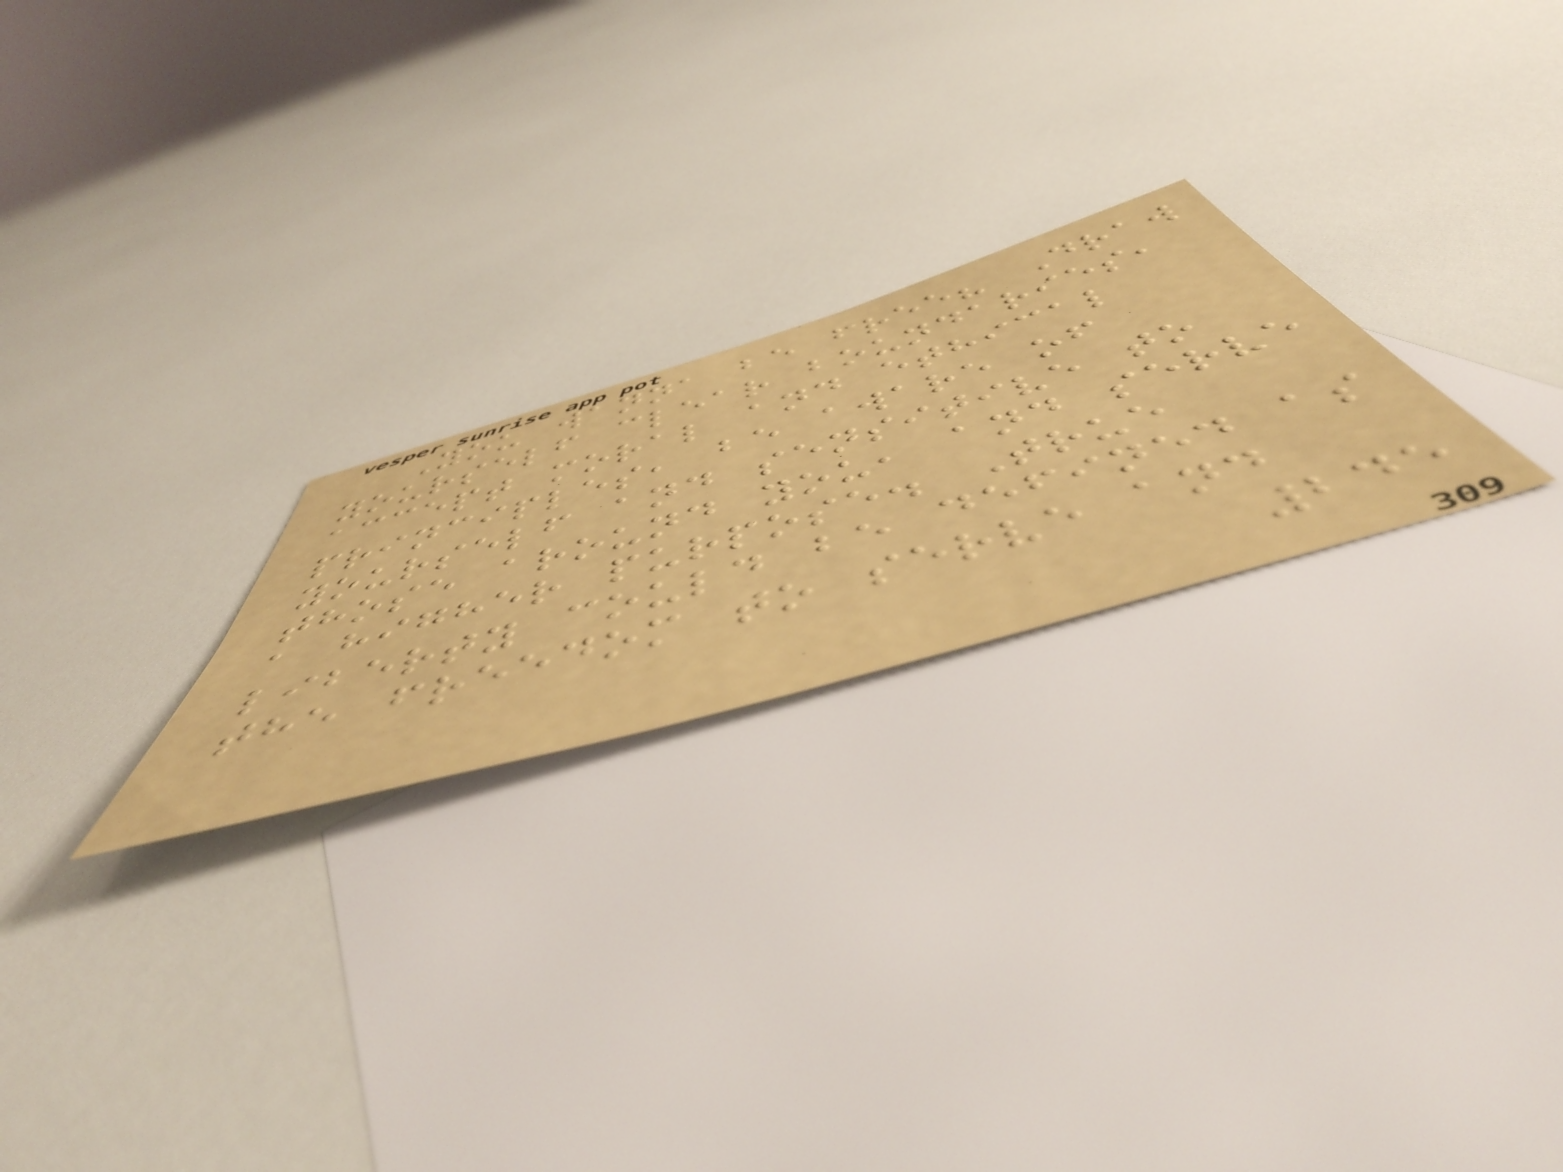You wanna be free? Draw
yourself clear boundaries,
accept moral and ethical
principles, be aware of
yourself and sensitive to
those around you, and serve
a higher purpose. True
liberty could be defined as
the freedom to serve and
245
